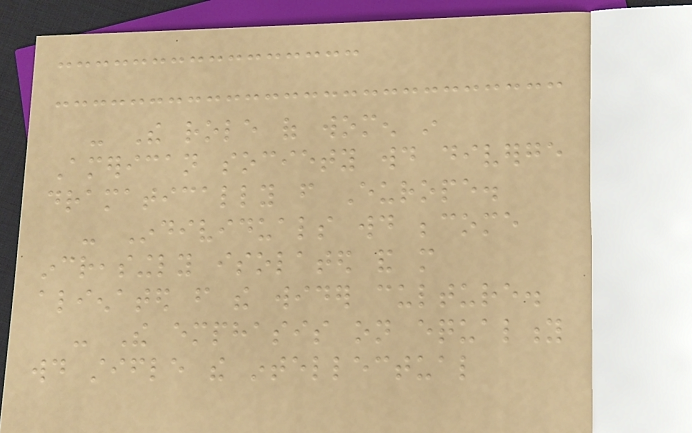- The role of women in
American society would diverge
dramatically from Europe.
- Individuals would become
increasingly isolated and more
alienated from the wider culture.
- The emphasis on equality
would stifle the intellectual
